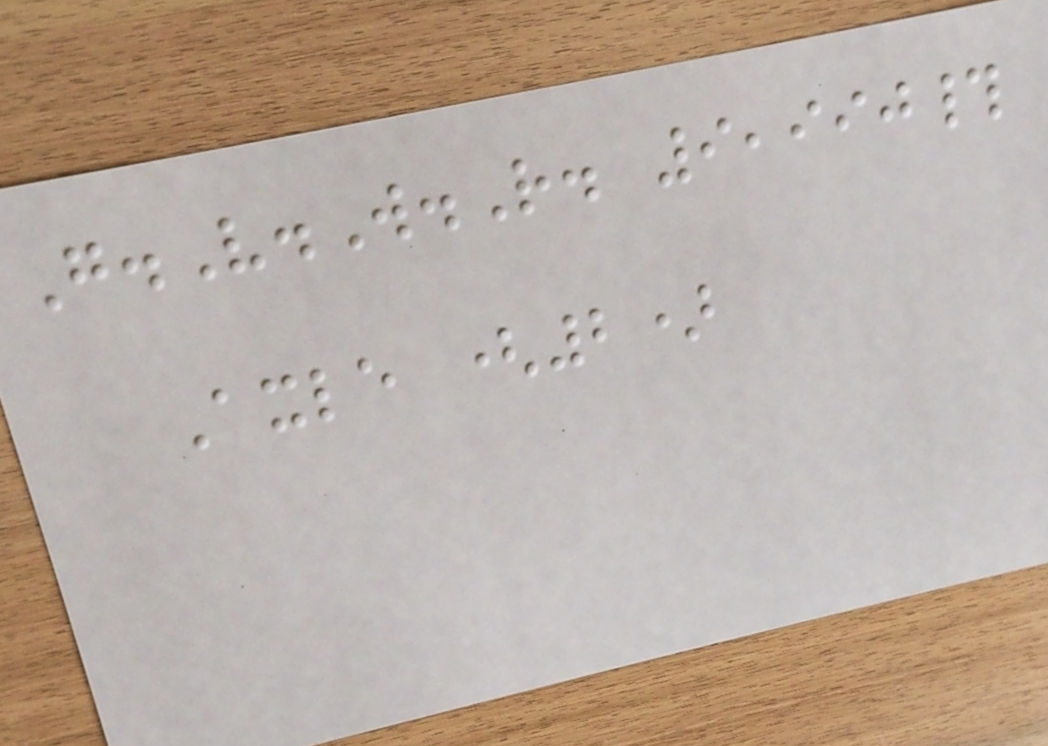G.V.W.R. 9,990#
Axle (2)
